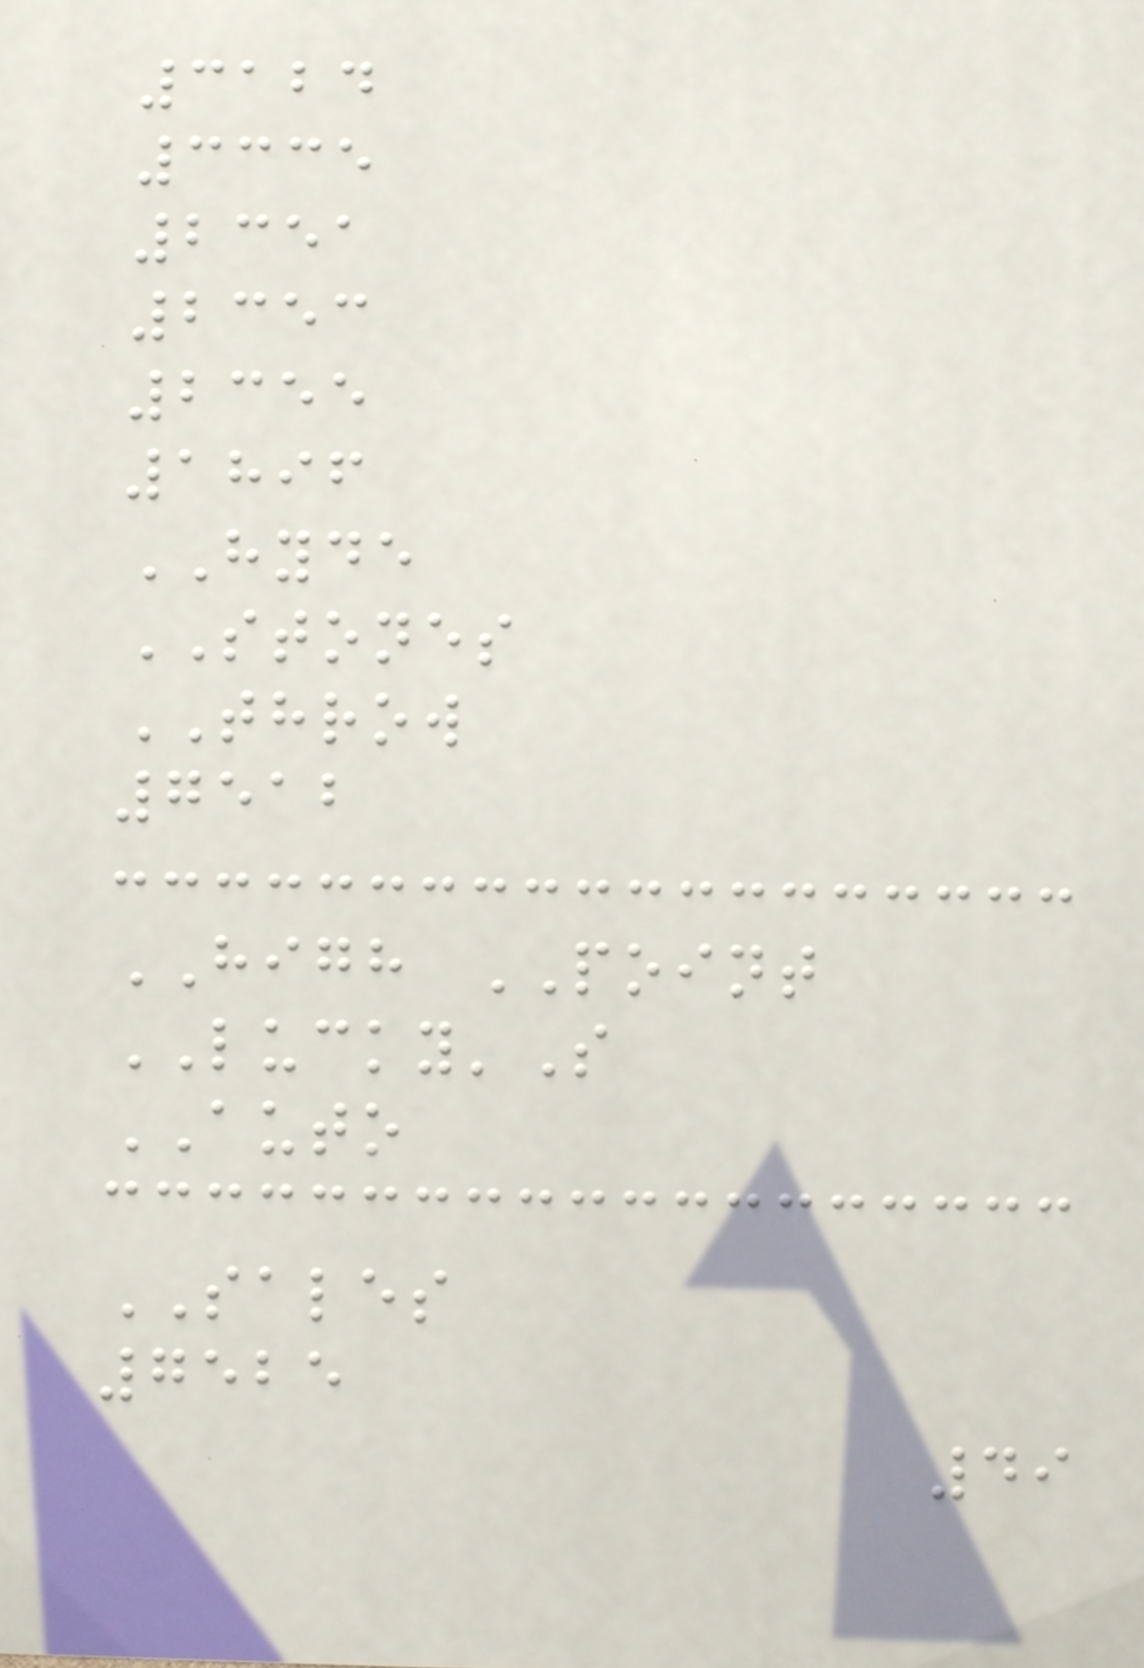3124
3335
2351
2353
2355
1896
HYDE
STONES
THROW
7512
HIGH POINT
LUCKY'S
AUTO
SALES
7525
49
